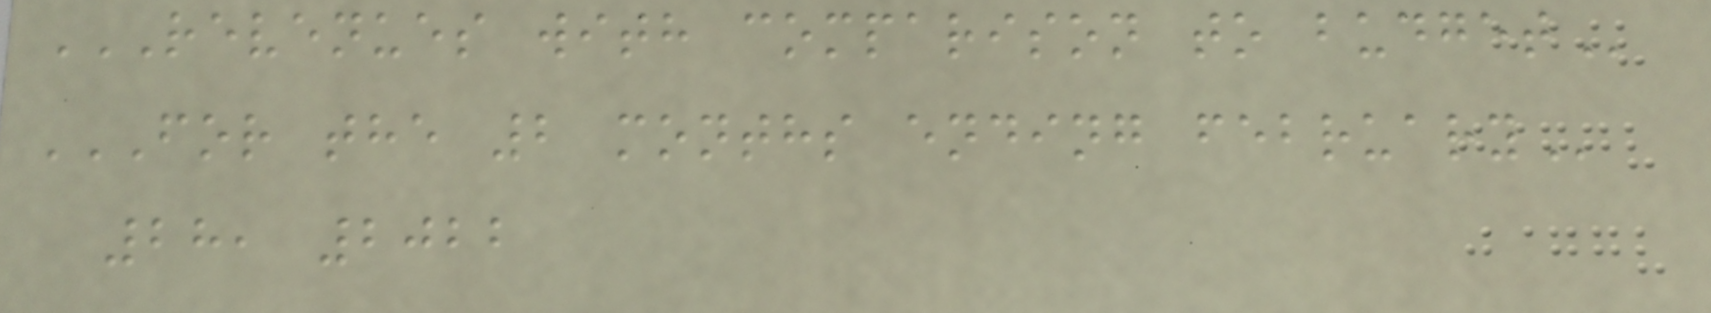REVENUES WITH COMPARISON TO BUDGET
FOR THE 2 MONTHS ENDING FEBRUARY
28, 2022
